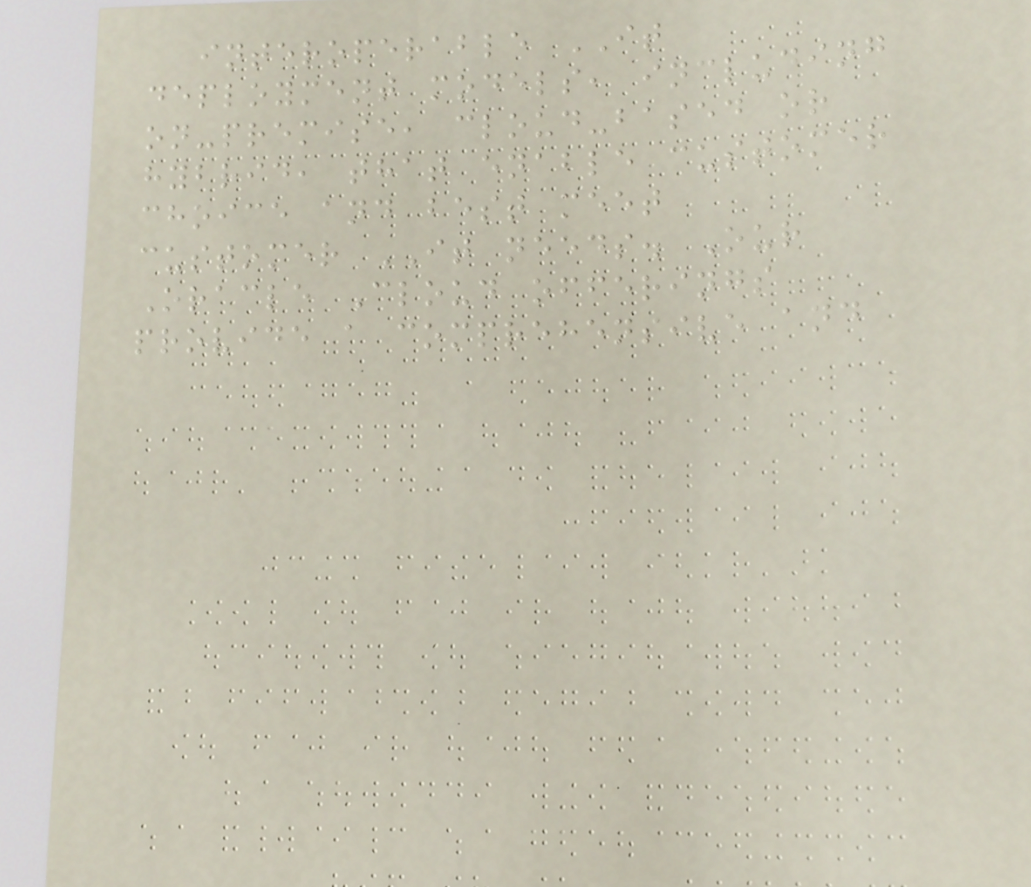interoperable IT
deployment models, including
on-premise, cloud-based or
hybrid, that enable customer
choice and best meet
customer IT needs. Our
Oracle Cloud offerings
provide a comprehensive and
